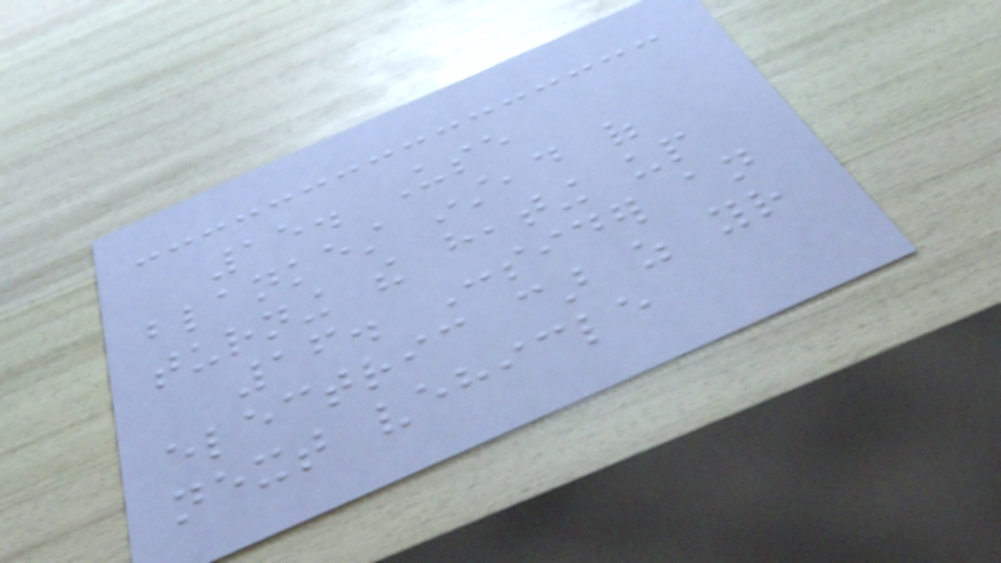15. Use
blankest instead of
turning the heating up
16. Consider an
electric car as your
next vehicle
